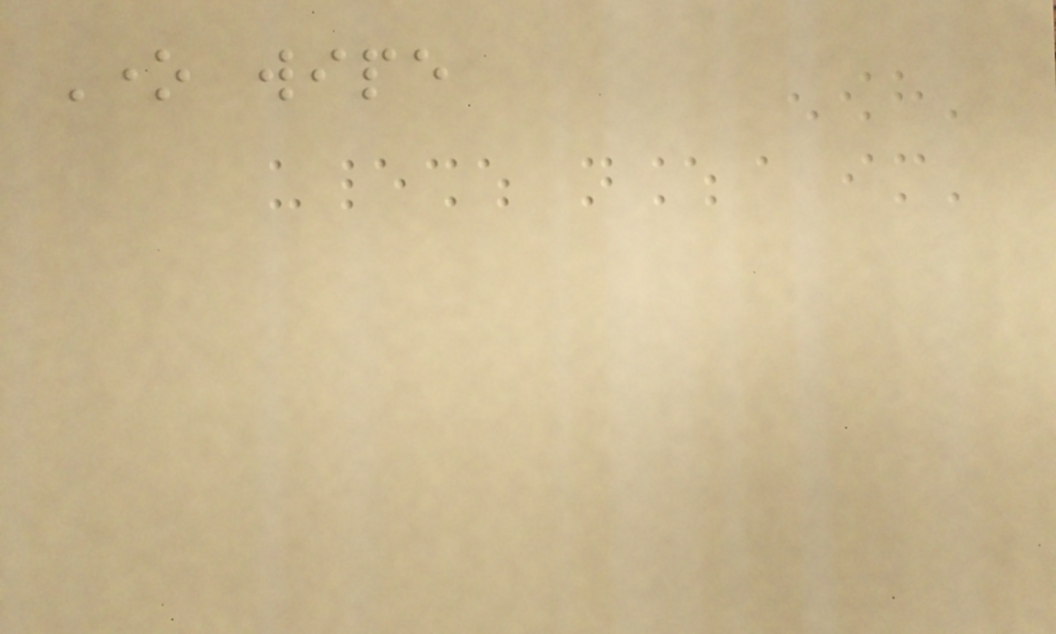One wipe
